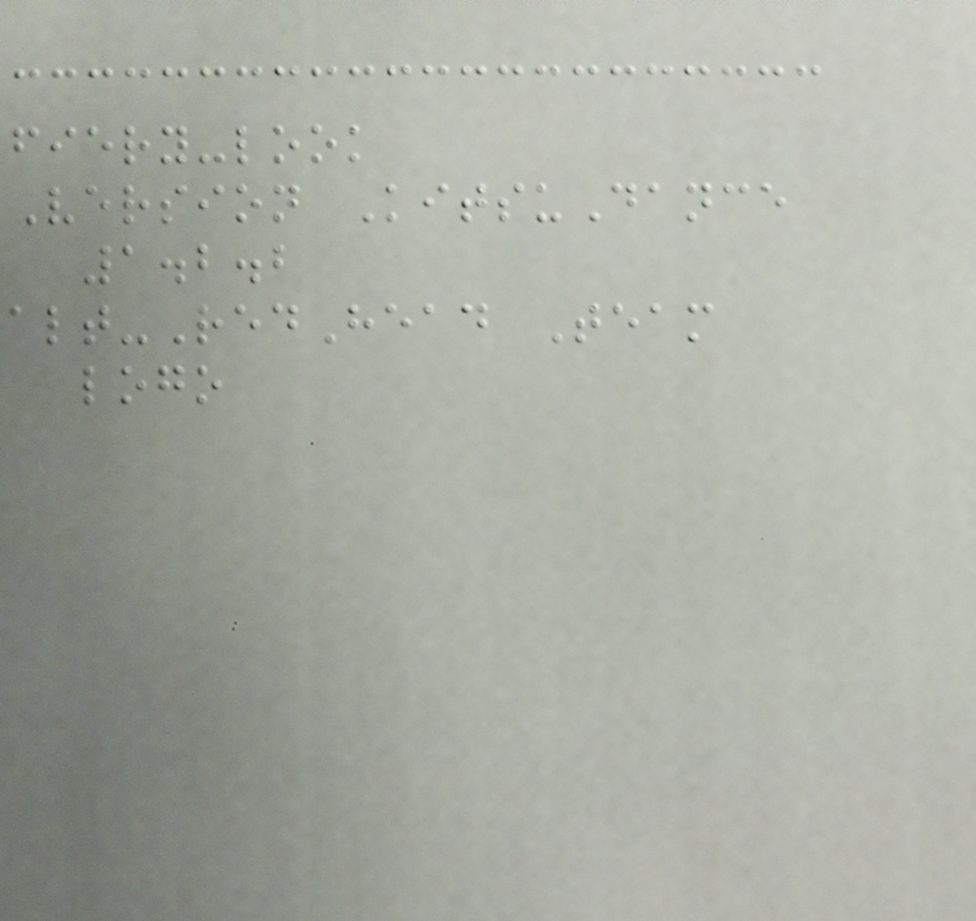fiery-look
Version KitsuDance
1.2.2
alt-RedHead Team
logo
